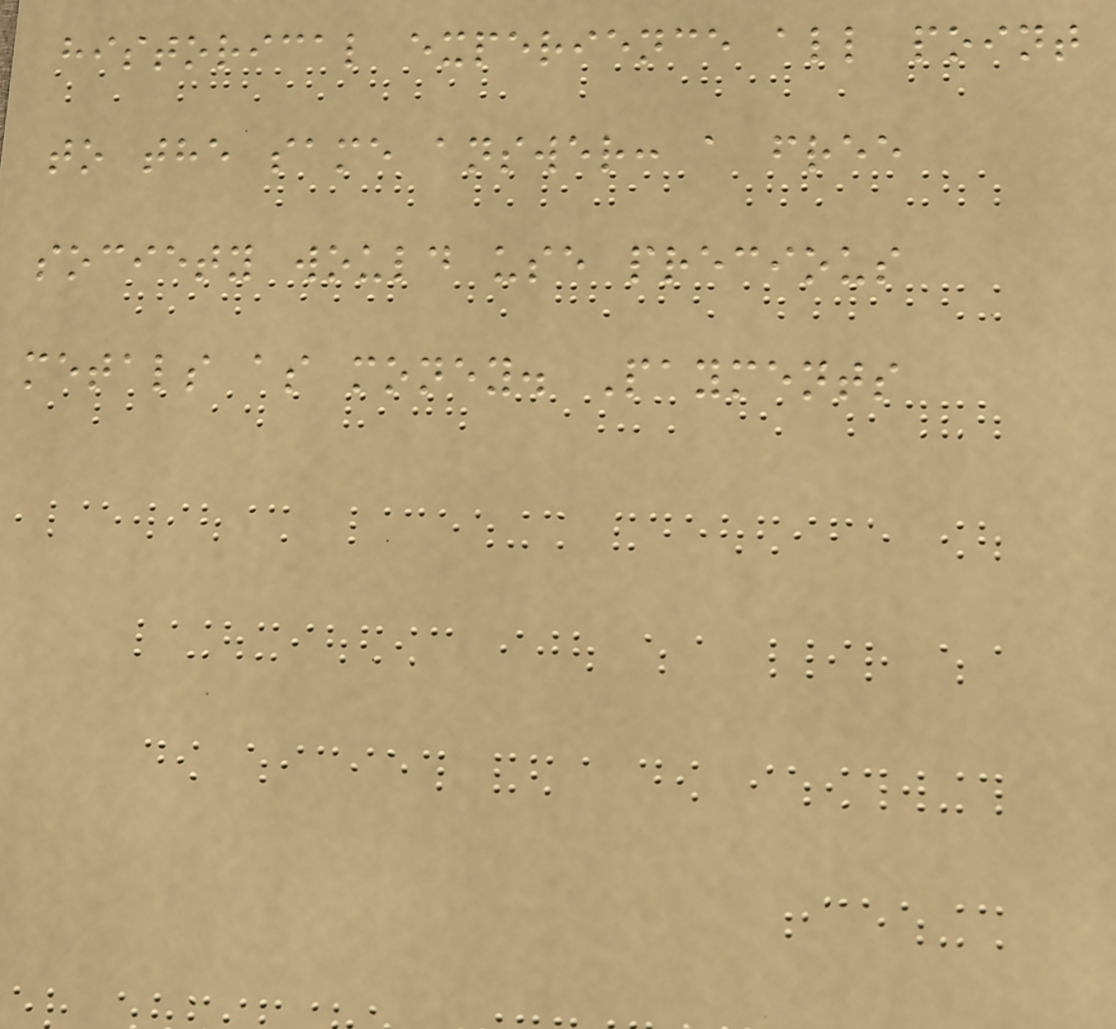historical experience all point
to the same answer: a free
society would use precious
metals as money. Payments
